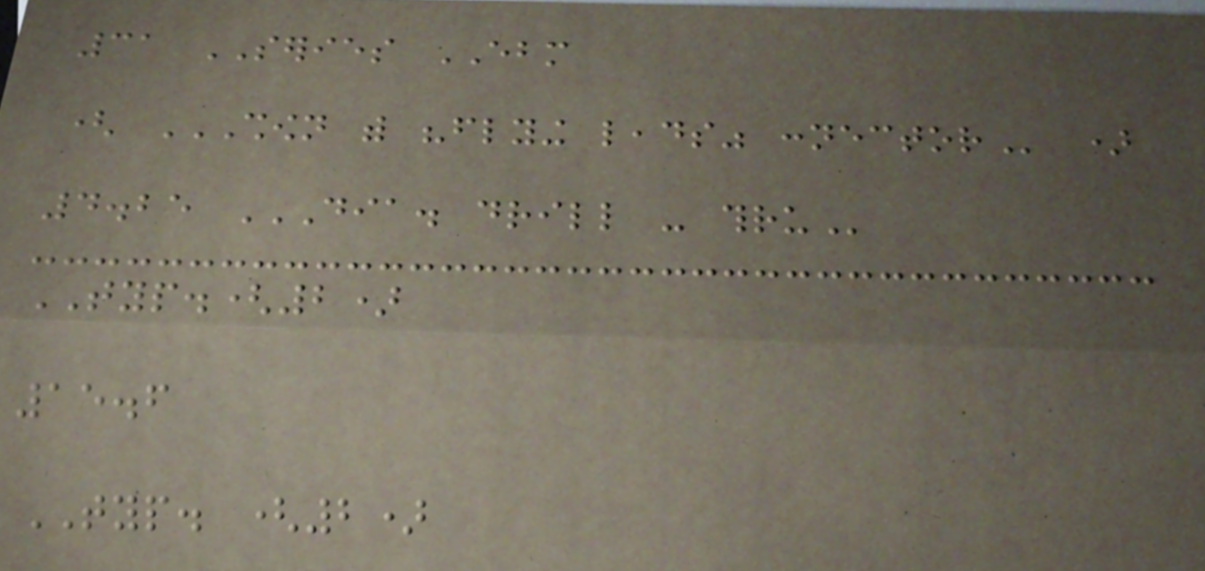31 SERIES EBM
( SHOWN WITH "FLYING LEADS" CONNECTOR )
4.25 DIA. DRILL - THRU
TYP.(2)
15.6
TYP. (2)
